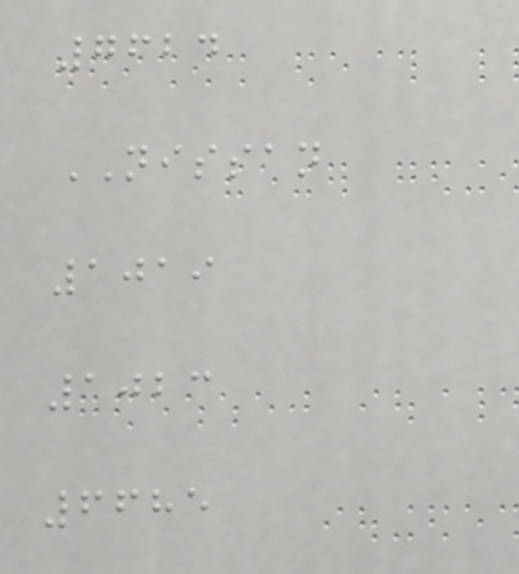7624
NISSAN
1019
1023
6685
